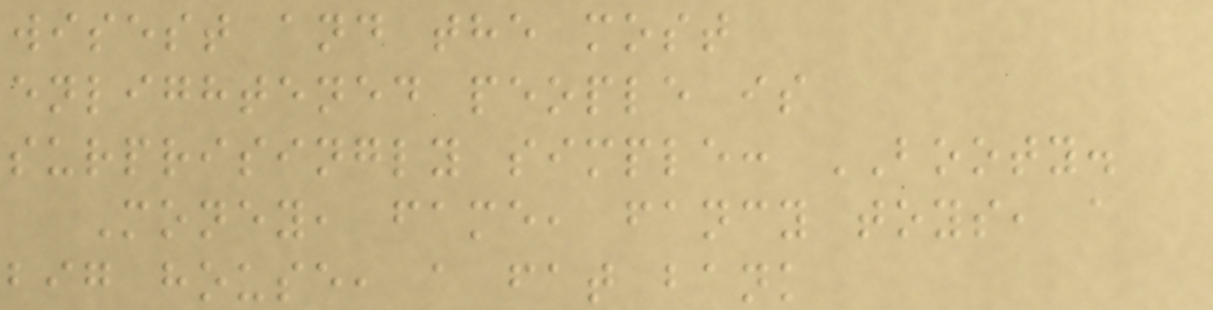wisest and the most
enlightened people is
surprisingly simple: BOOTY.
Money, fame, fancy toys, a
big house, a fat bank
